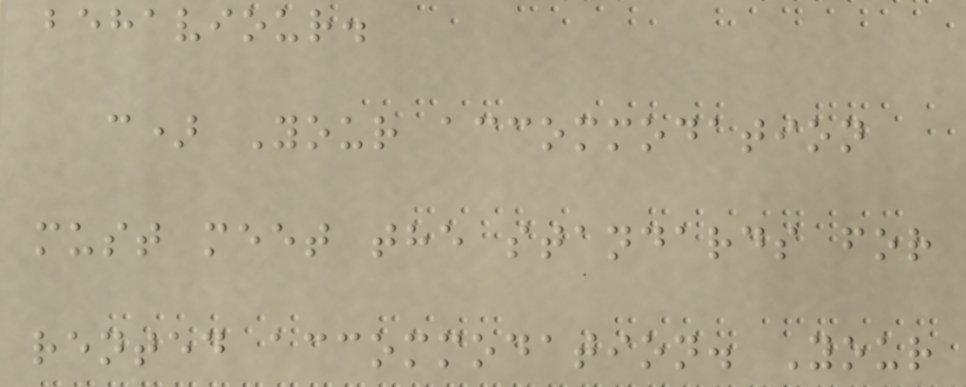behaviour.
c) Your accommodation
must meet the standards for
rented accommodation. Your
